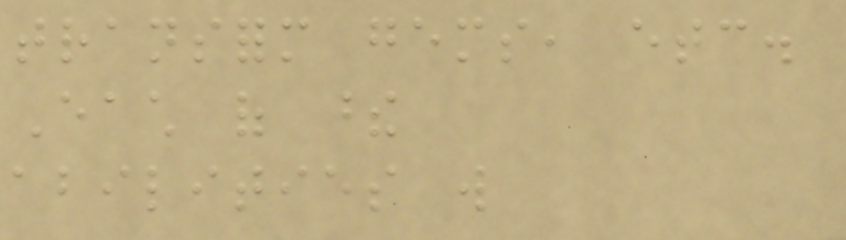transform gems, etc.
Each of these
abilities will
